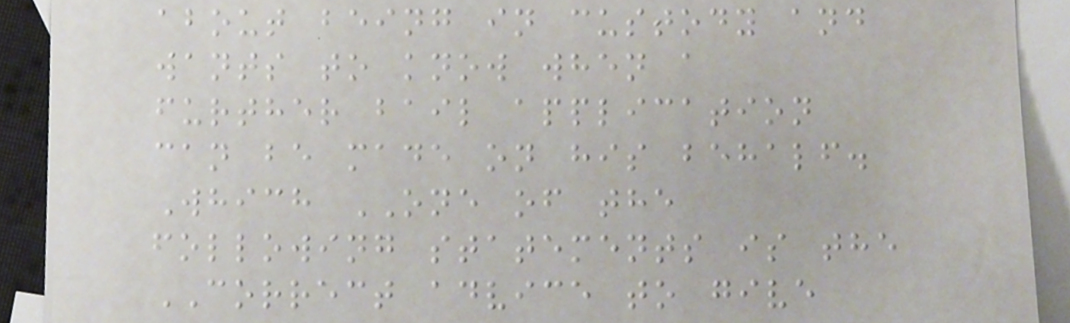about being in custody and
wants to know when a
further bail application
can be made on his behalf.
Which ONE of the
following statements is the
CORRECT advice to give
